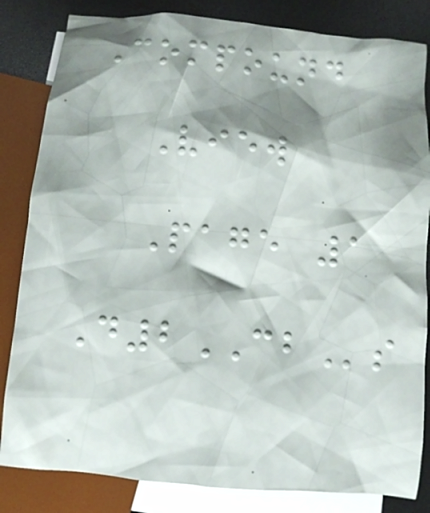Compound
View
Page 1
D2CBs
